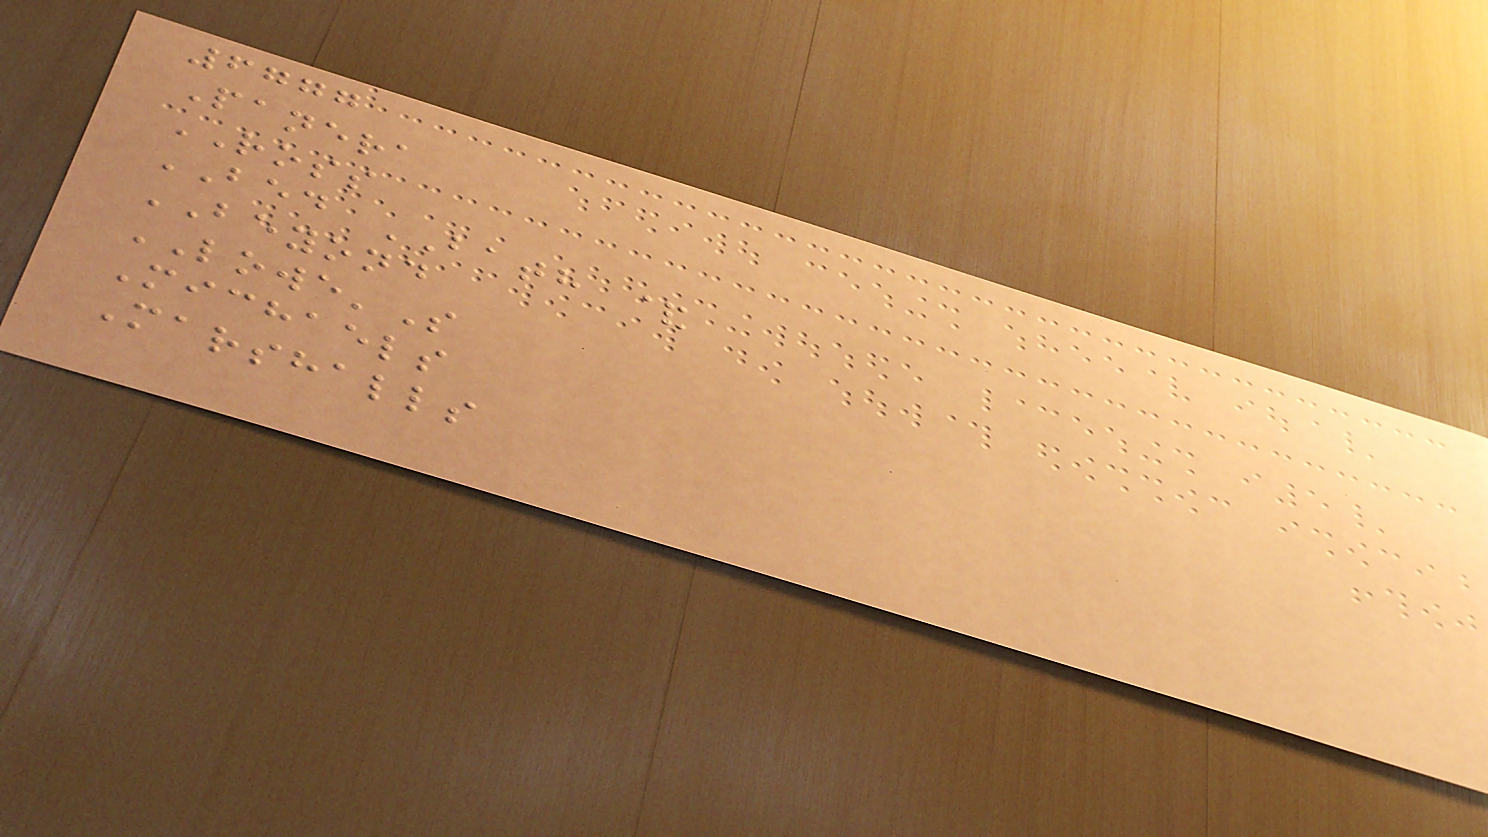6777
Panera
ROSS
BED BATH &
BEYOND
LOWE'S
Michaels
Marshalls
